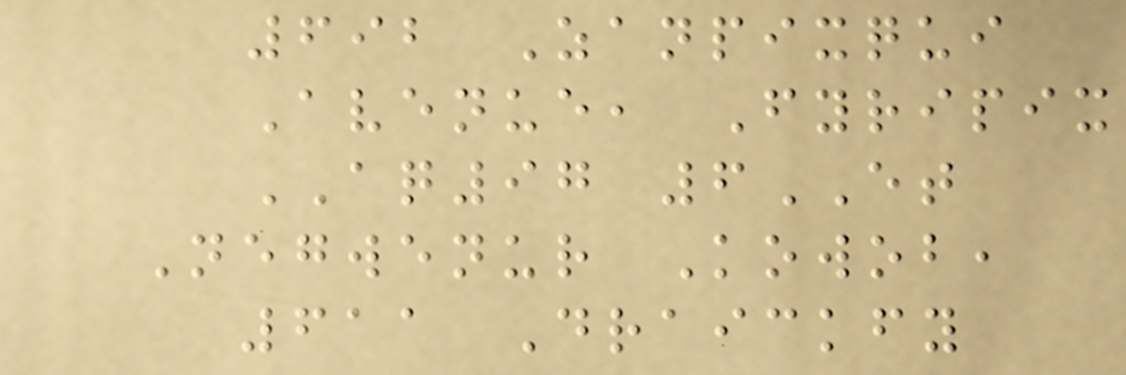692 Zanpixqui
Avenue, Fyripix
AQ97 6ET
Negwenur Kowob,
611 Draickfy
